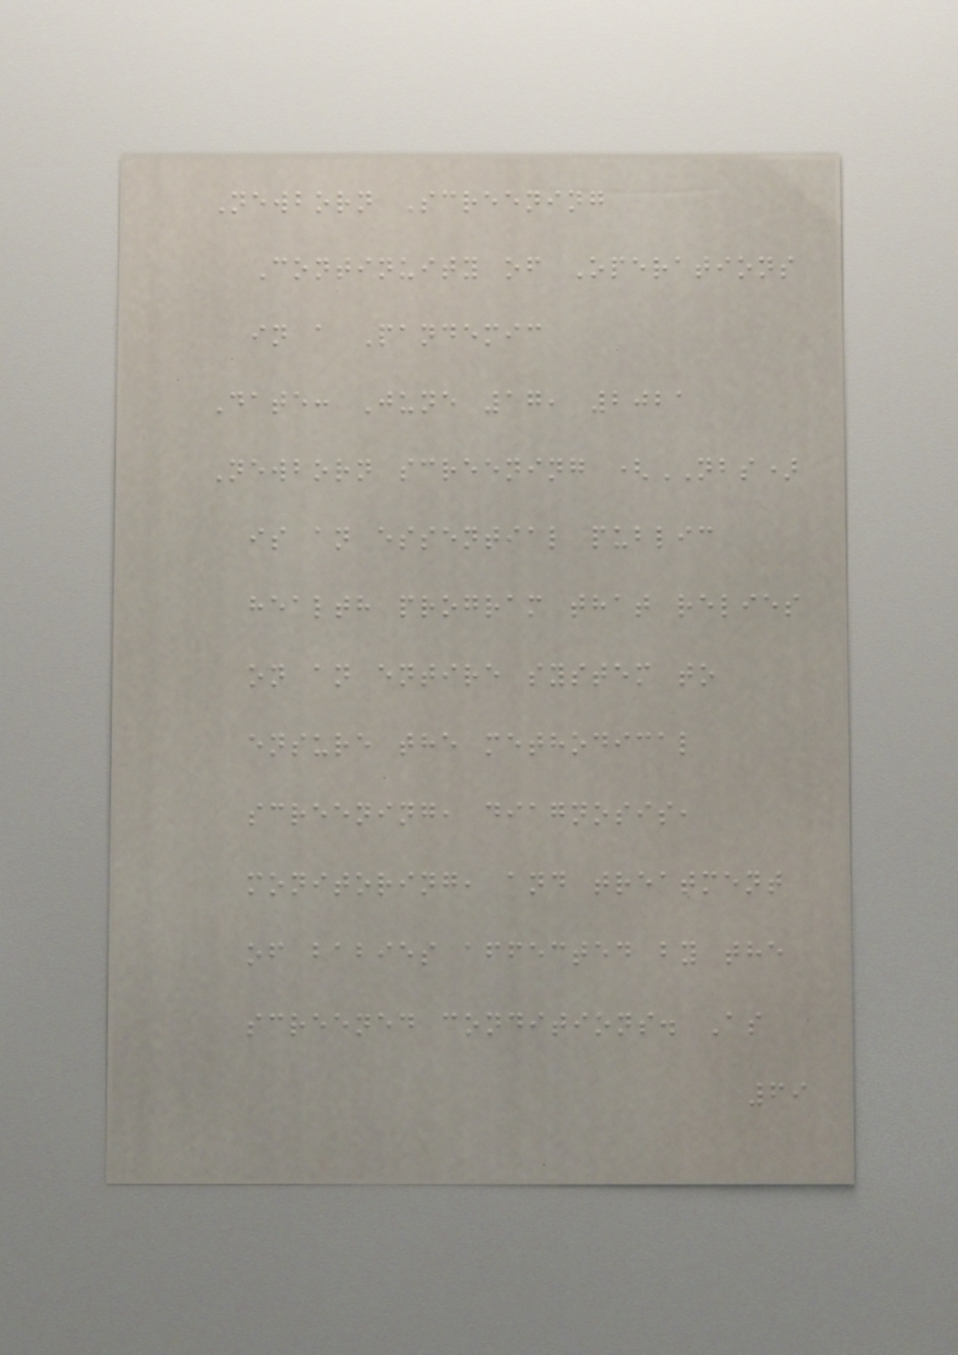Newborn Screening
Continuity of Operations
in a Pandemic
Date: June 17, 2021
Newborn screening (NBS)
is an essential public
health program that relies
on an entire system to
ensure the methodical
screening, diagnosis,
monitoring, and treatment
of babies affected by the
screened conditions. As
69
